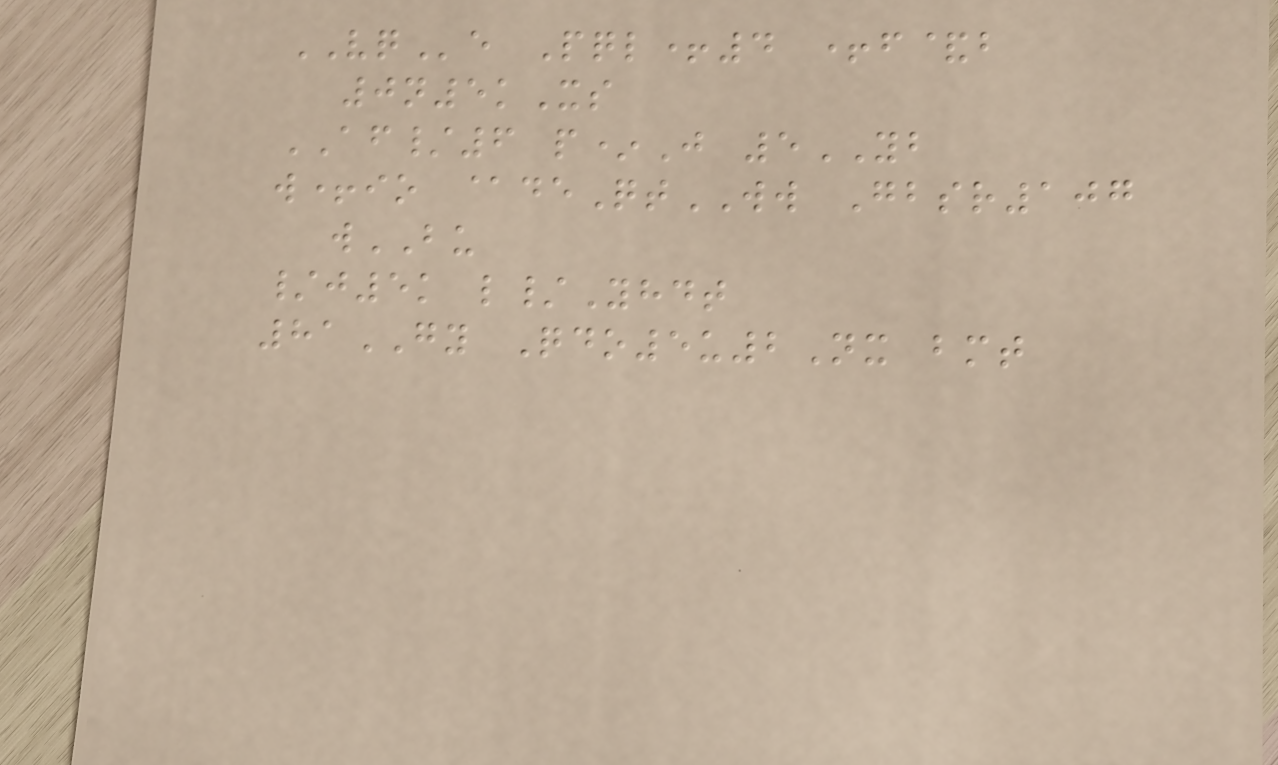VQe Pql+4 +f&b
0n5kXs
AF/6 p*J 5YB
w+io @deQtWW Gbsr107
wBU
/j5k l/Yhdt
81GY Qdo5u2Nx bmt
